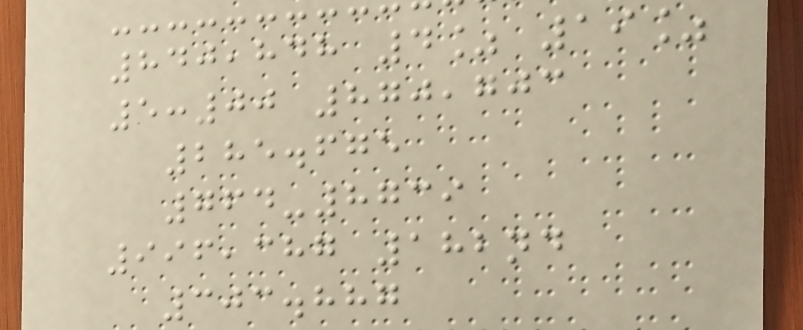840,848 4% 19%
5:00 870,703
285.675
764-8739
996,387 182nd
303.887
